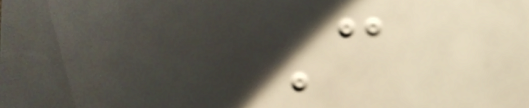C
